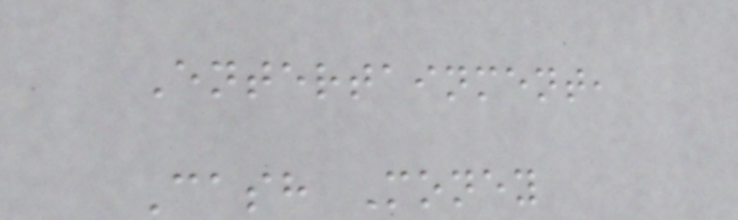Entertainment,
Cash Money
